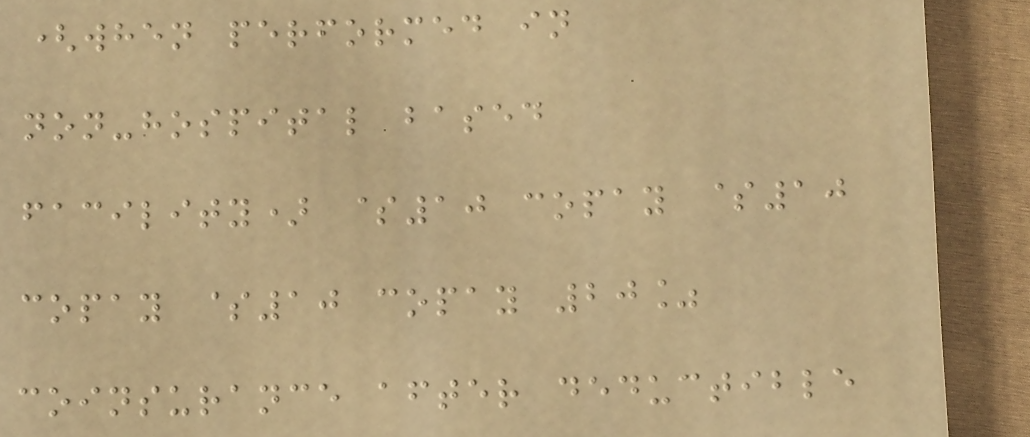(when performed in
non-hospital based
facility) $10 copay $10
copay $10 copay 20%
coinsurance after deductible
